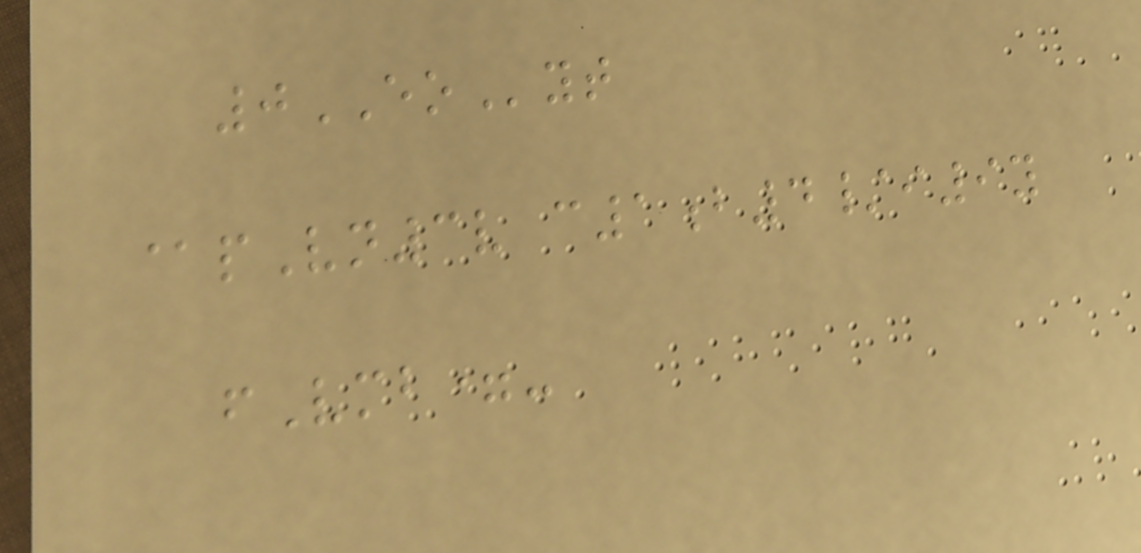0EOyt
@pVn3v c1b4/i9y
fVmb=-
